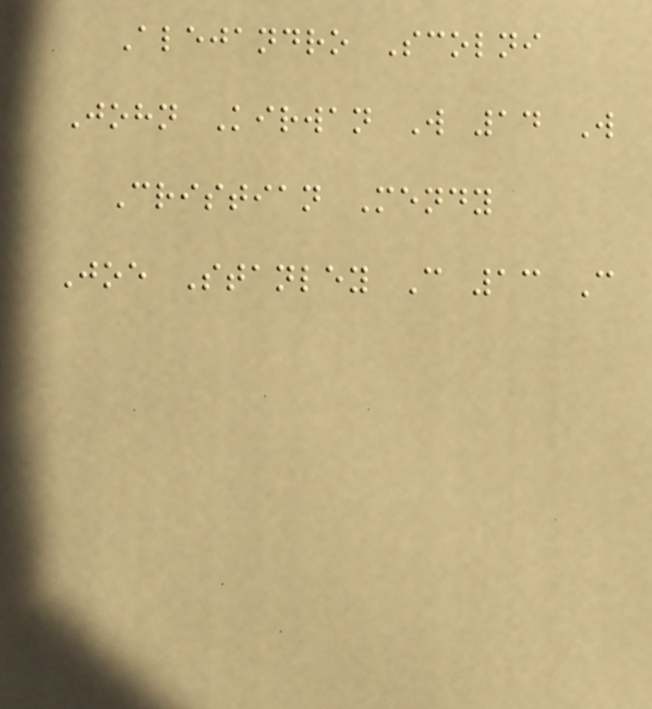Alejandro Scolni
John Kirwan W 14 W
Cristian Mendy
Joe Stanley C 13 C
